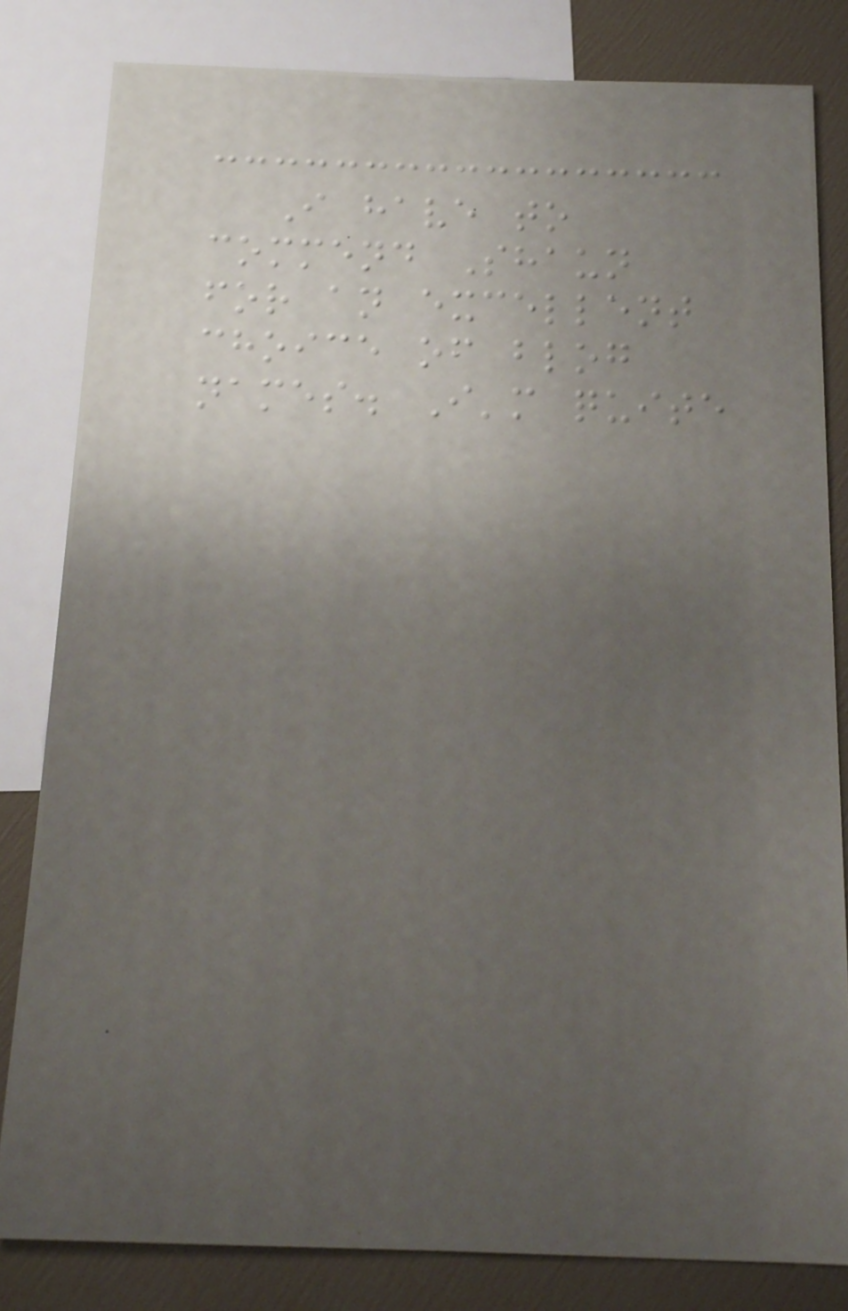I have to
commend Shaun
for an excellent
choice of blog
names. I'm quite
